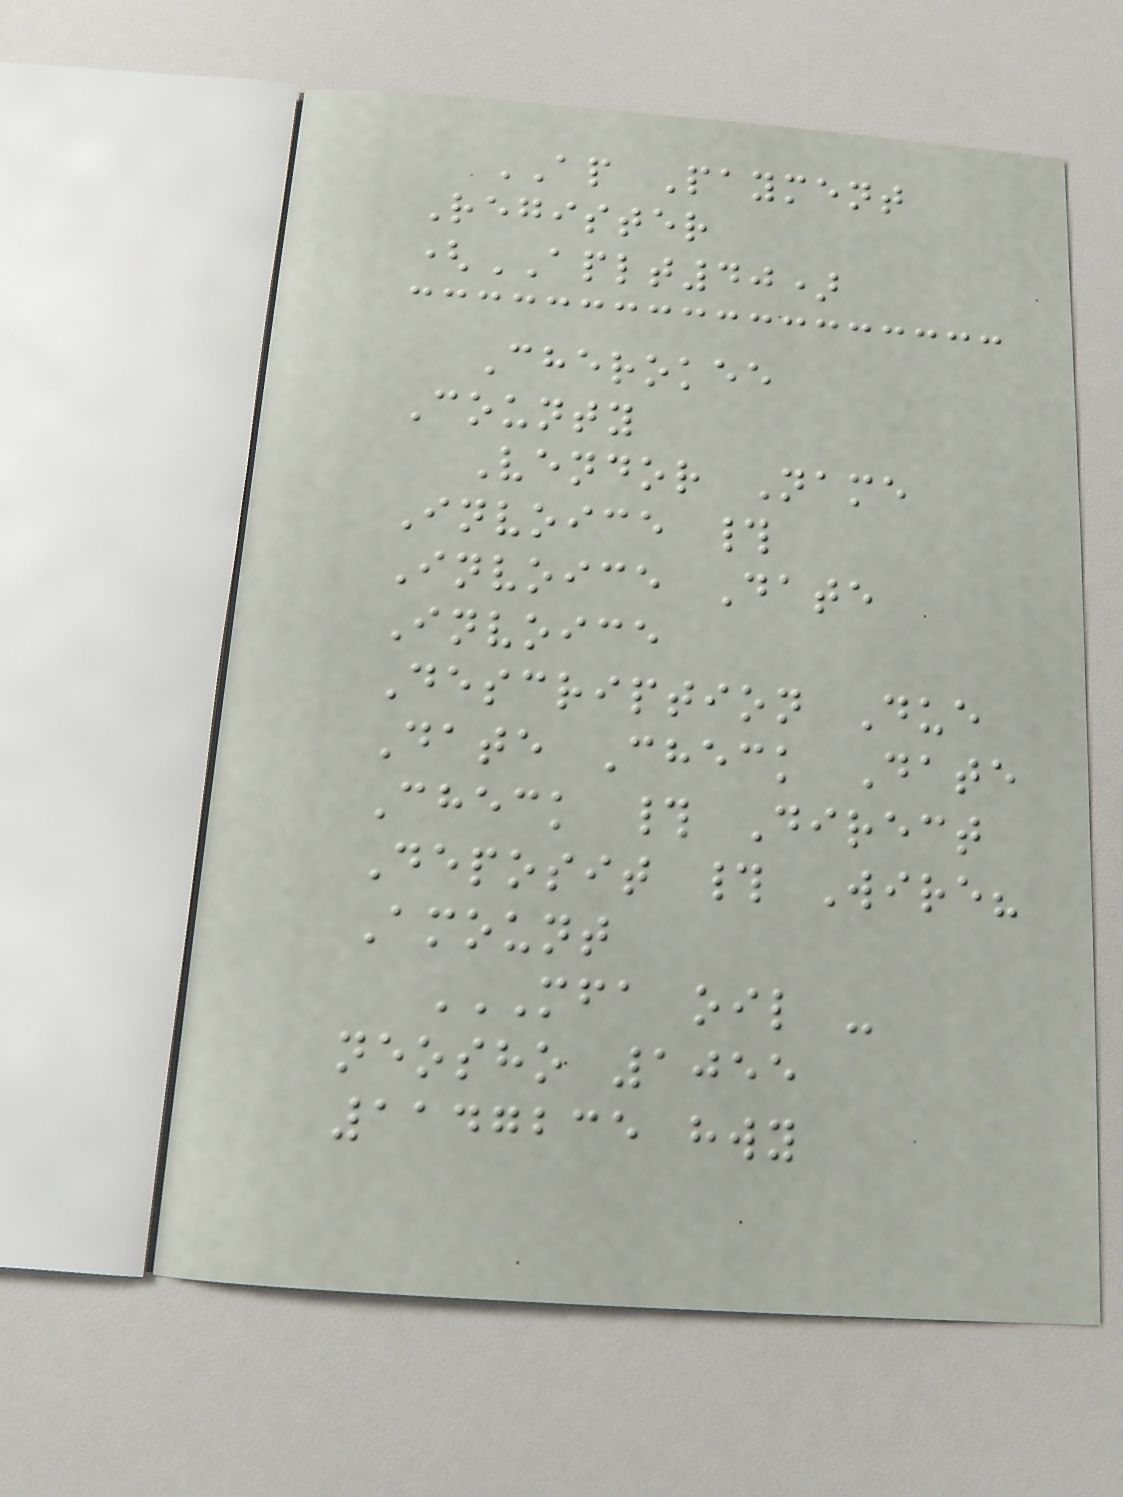AP Payment
Register
(APLT40)
Cherokee
County
Vendor Name
Invoice #
Invoice Date
Invoice
Description Due
Date Check Date
Check # Direct
Deposit # Wire?
Amount
MFA OIL -
NEOSHO 1055
1147235 HWY
